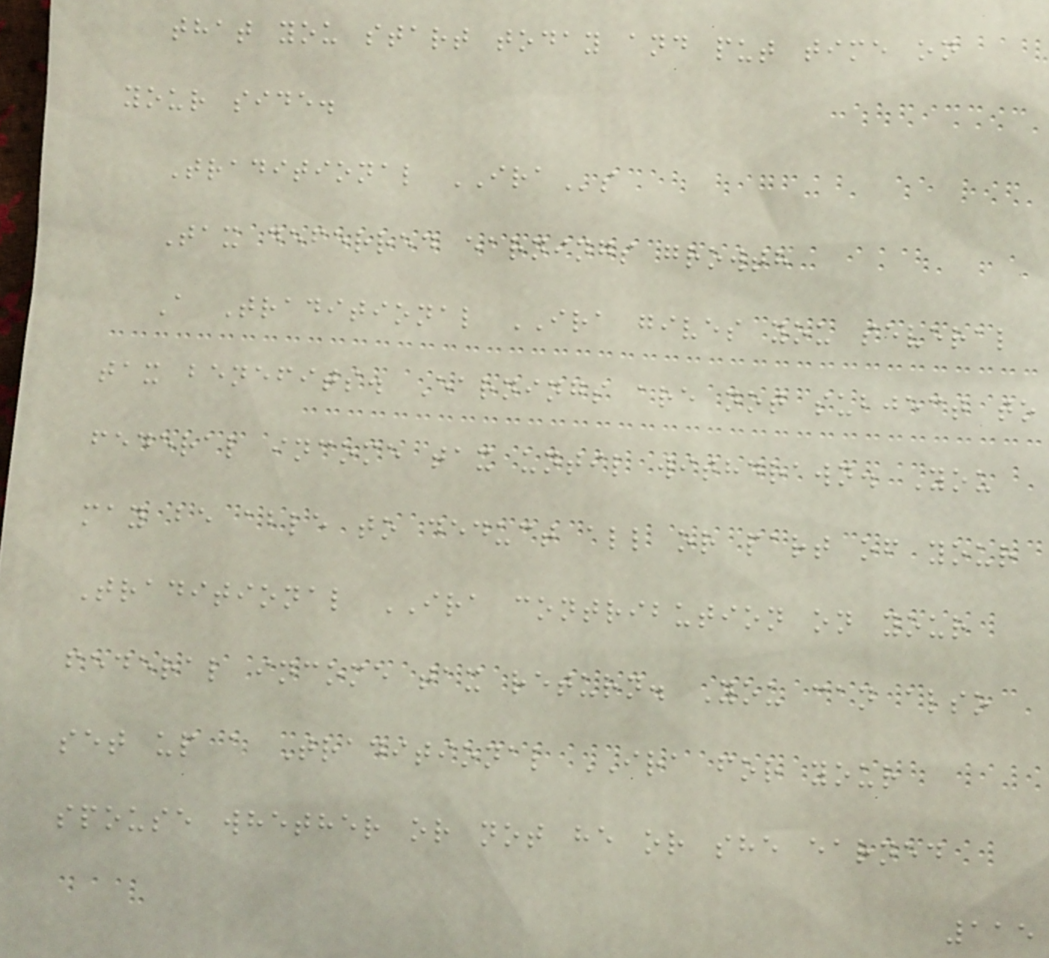that you start today and put time on
your side.
Traditional IRAs
Tax deferred earnings growth
A Traditional IRA gives you several
tax benefits. Earnings are not subject to
federal income tax until withdrawn. You
may be able to deduct all or part of your
Traditional IRA contribution on your
federal income tax return. You can also
set up a Traditional IRA for your
spouse whether or not he or she earned
115
